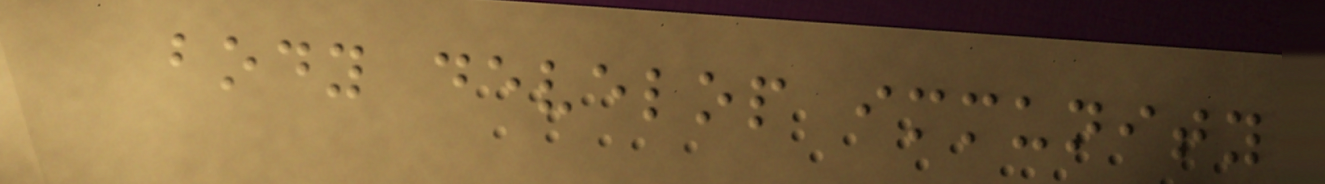body develop immunity
